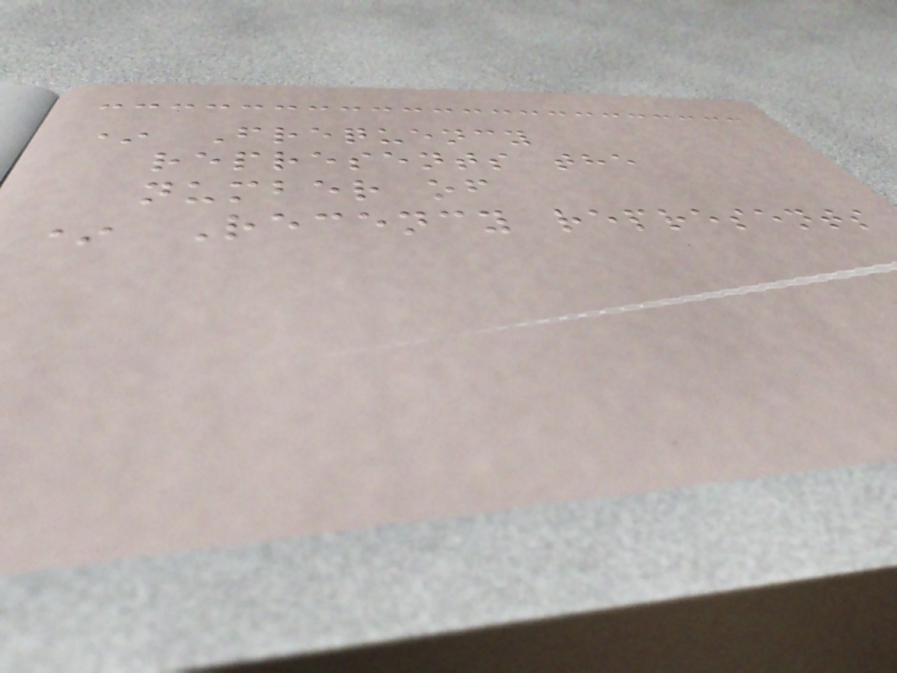* Frequency
represents the
number of
* Recency represents
